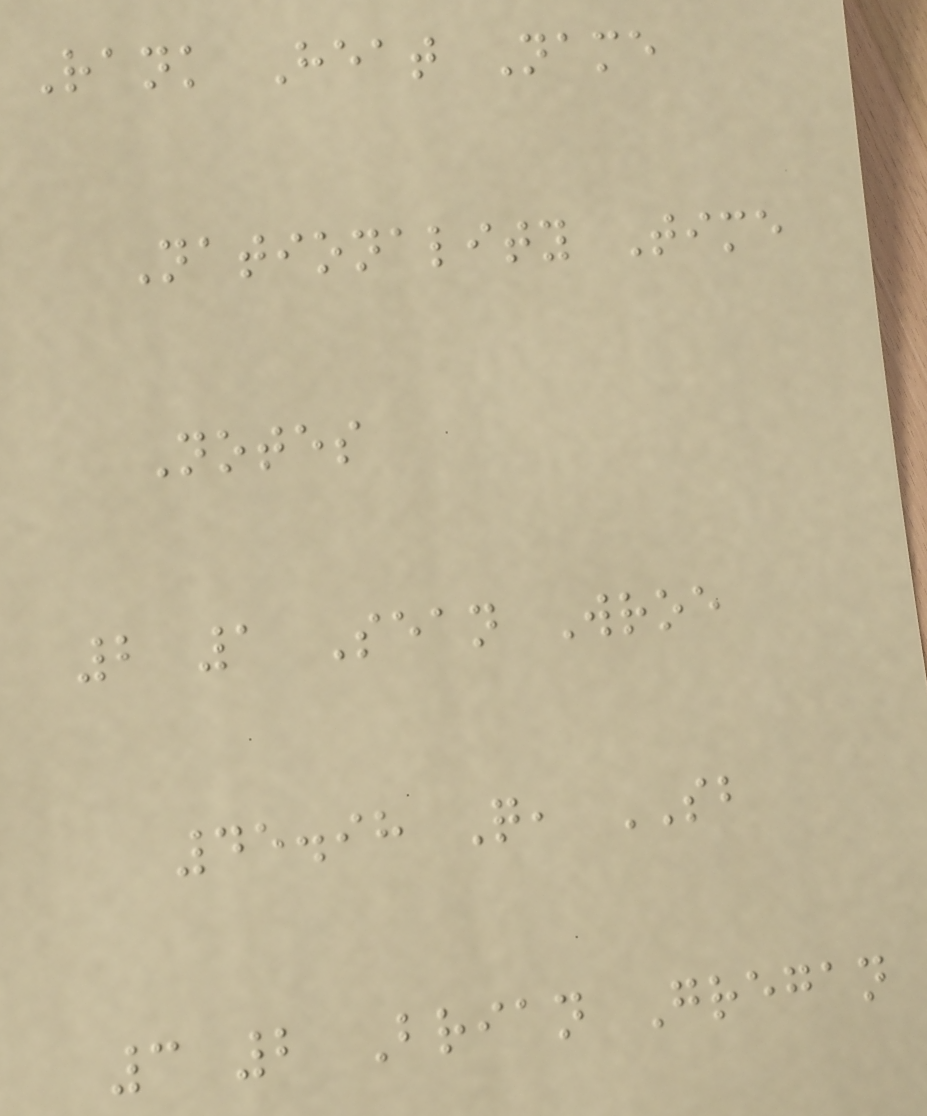Rank Heat Name
Nationality Time
Notes
2 1 Sean Wroe
45.98 Q, SB
3 2 Brian Gregan
